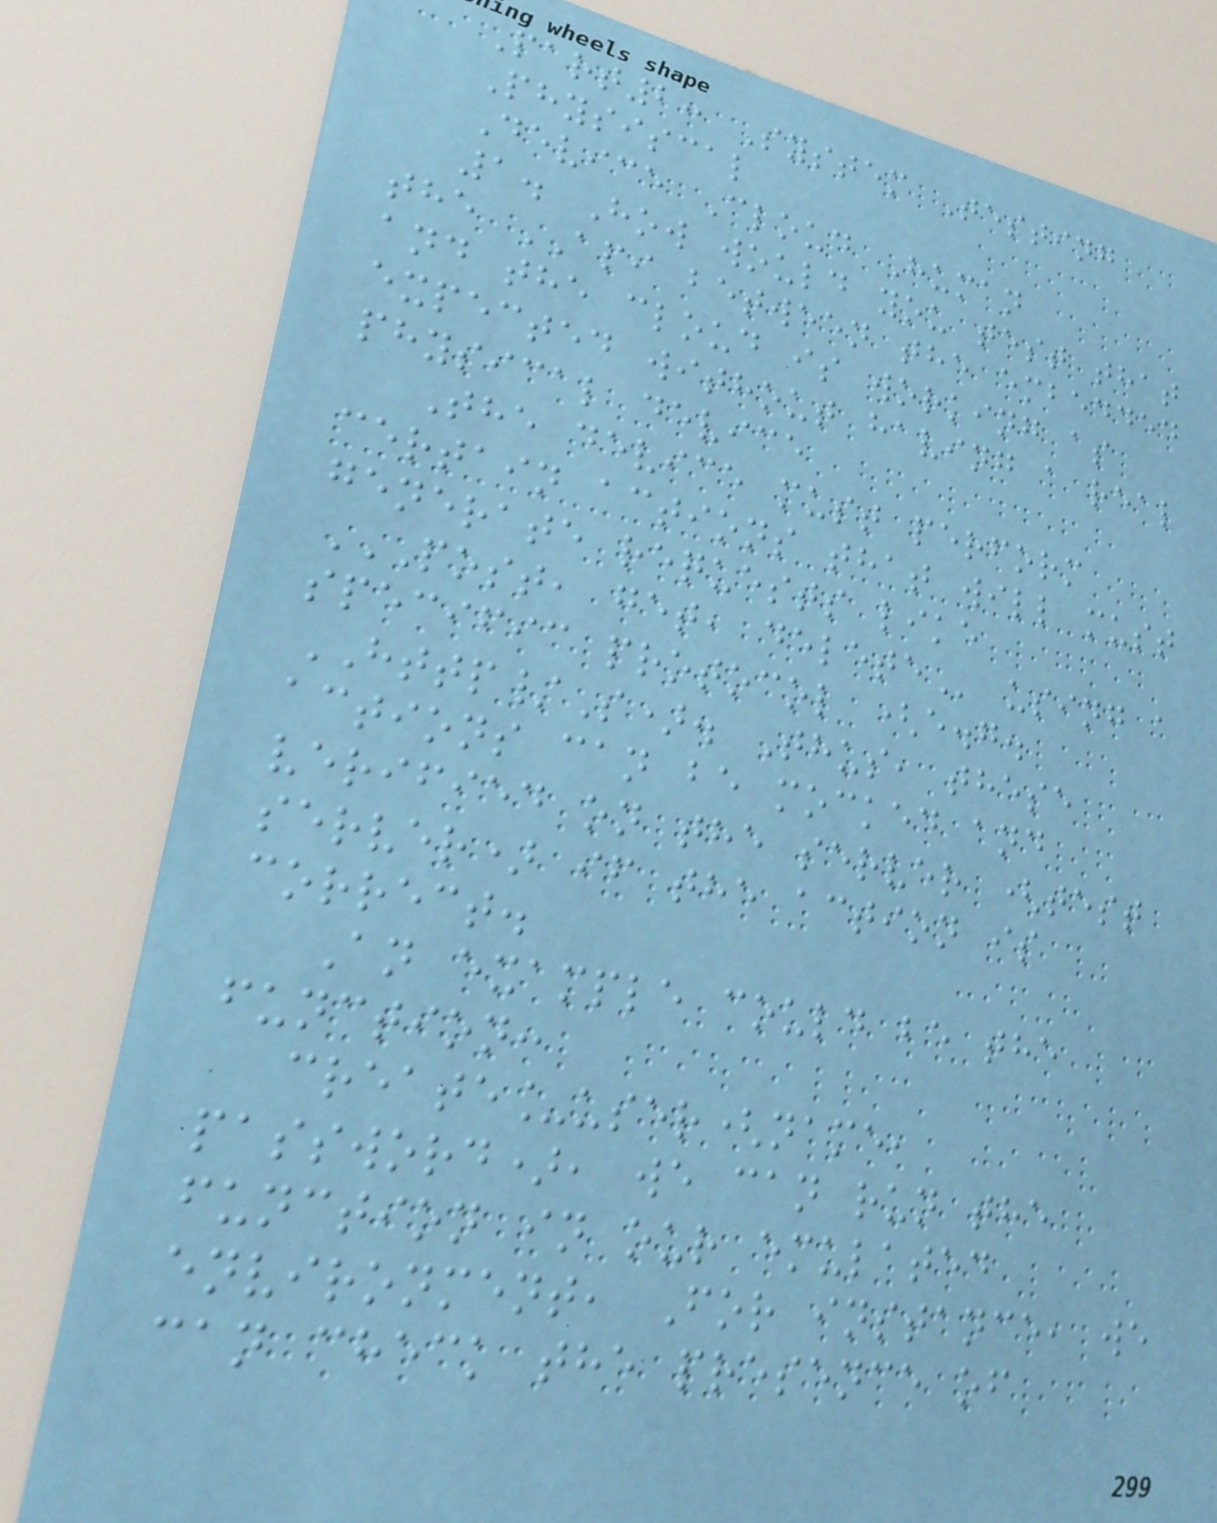Part2: System Testing
Physiscal
Device Cloud Human
1. How would you test that
the API between the embedded
and the cloud is working as
expected without having a real
physical device
The device must perform
certain actions that will must
generate requests like
POST, GET, DELETE using a
specific protocol (e.g.
HTTP/S). Thus, these
actions can be mocked and
verified on the server (test
server) if the action is
correct.
An example could be the
function:
create_user(name,
password), we can run the
function in our emulated
environment, For instance, we
can check the presence of
